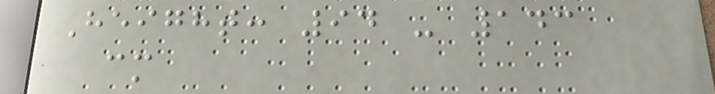Height: 94 - 143
cm
